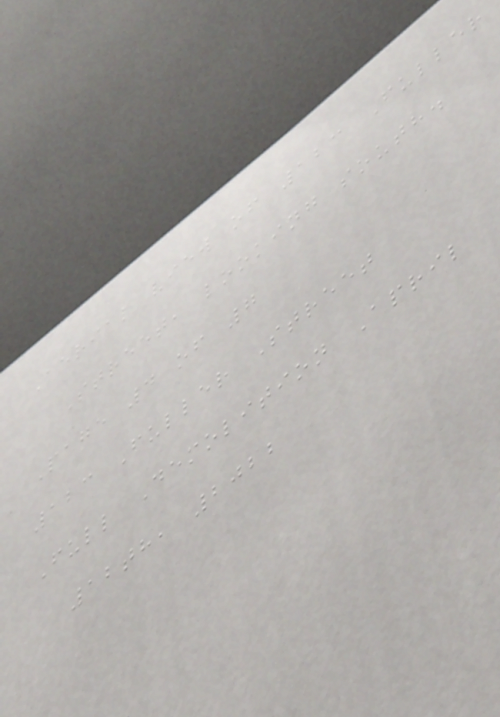Aerial view of 123 Fuller
Street, looking south.
Page 4 of 7
123 Fuller Street
Full Demolition April
12th, 2022
